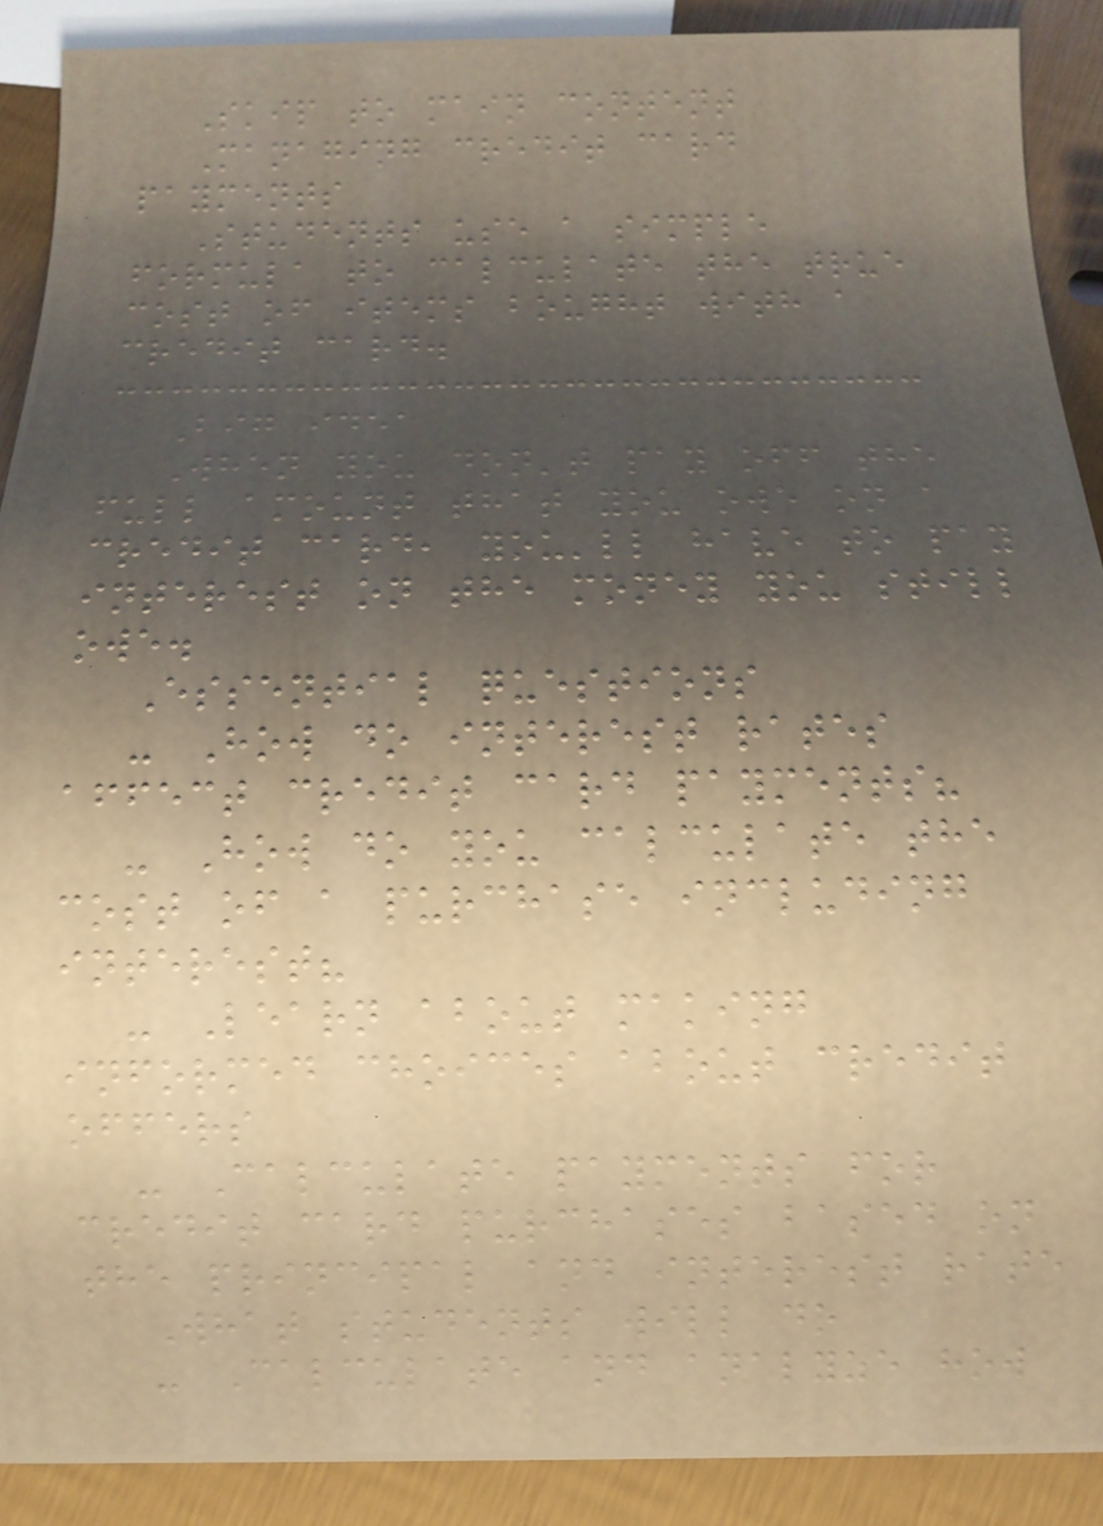Skip to main content
Managing credit card
payments
Students use a simple
formula to calculate the true
cost of items bought with a
credit card.
Big idea
When you don't pay off the
full amount that you owe on a
credit card, you'll have to pay
interest on the money you still
owe.
Essential questions
- How do interest rates
affect credit card payments?
- How do you calculate the
cost of a purchase including
interest?
- Learn about making
informed choices about credit
offers
- Calculate payments for
credit card purchases based on
the principal and interest rate
What students will do
- Calculate and analyze how
